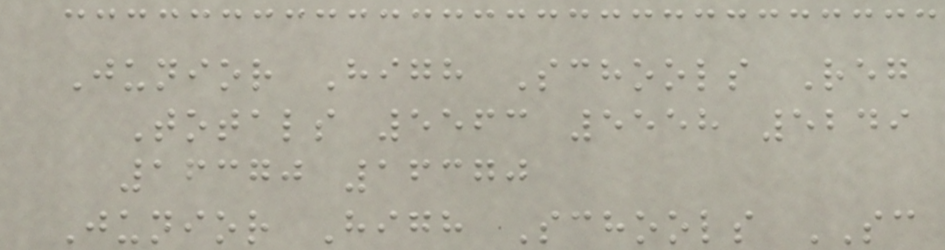Junior High Schools Reg
Totals 5563 5558 5249
16370 16370
Junior High Schools SC
